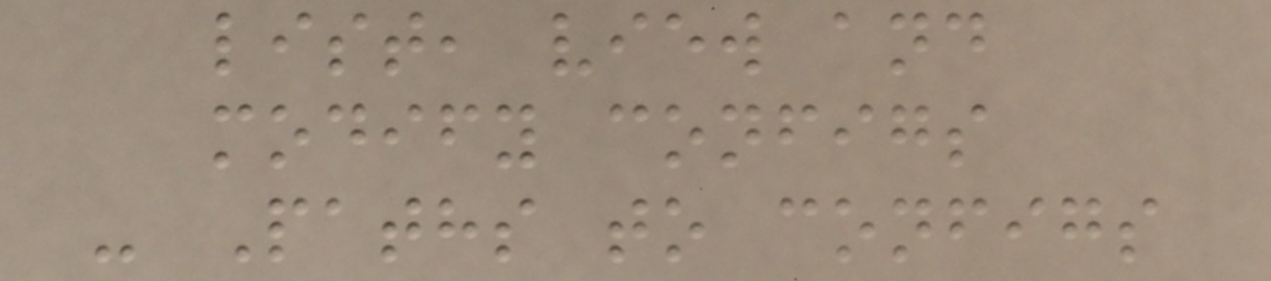list, view and
modify configs
- Paths to configs
